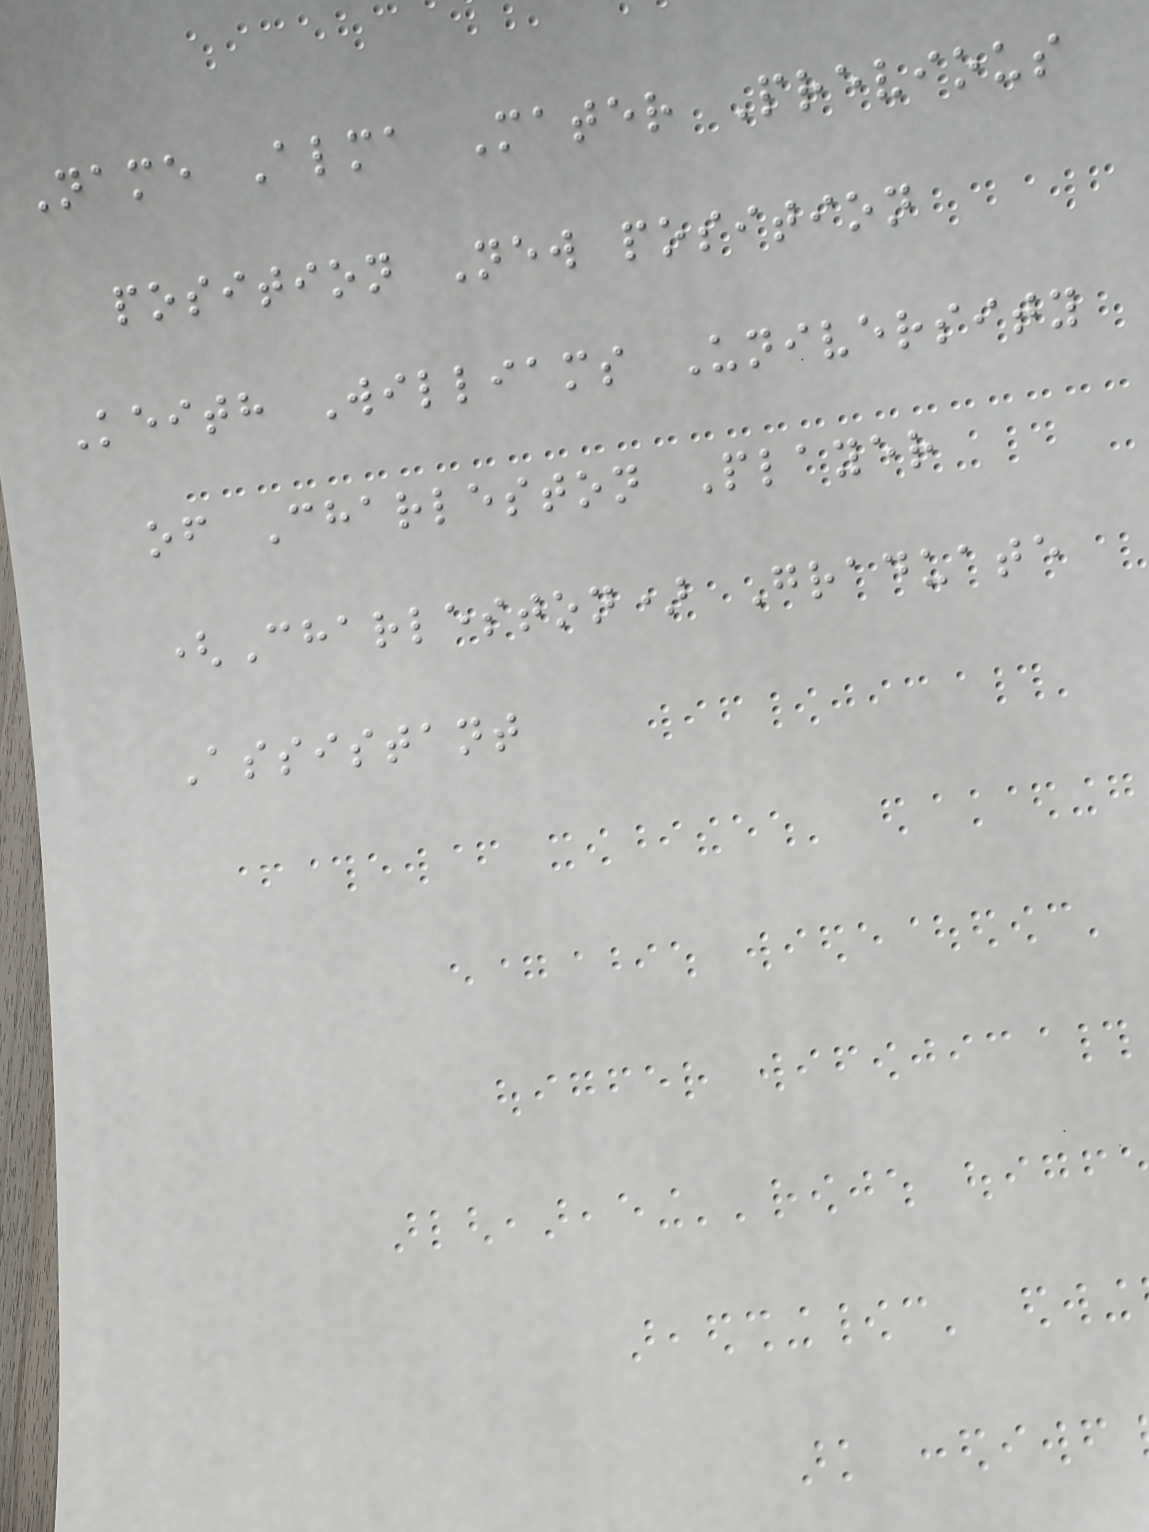Name Alma Mater Previous
position New position
Keith Williams University
of Charleston Player
(Charleston) Graduate
Assistant
